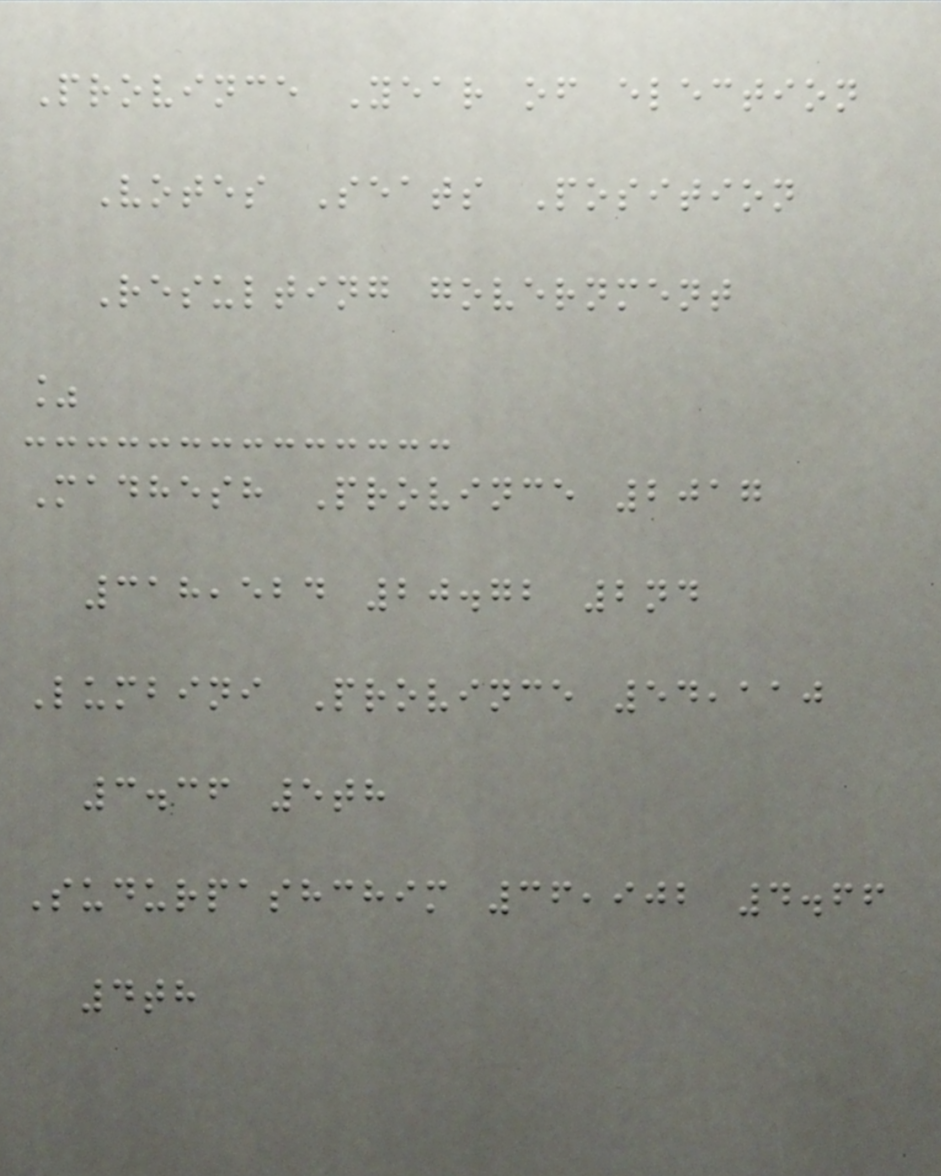Province Year of election
Votes Seats Position
Resulting government
%
Madhesh Province 2017
318,524 20.72 2nd
Lumbini Province 54,110
3.36 5th
Sudurpashchim 36,902 4.66
4th
